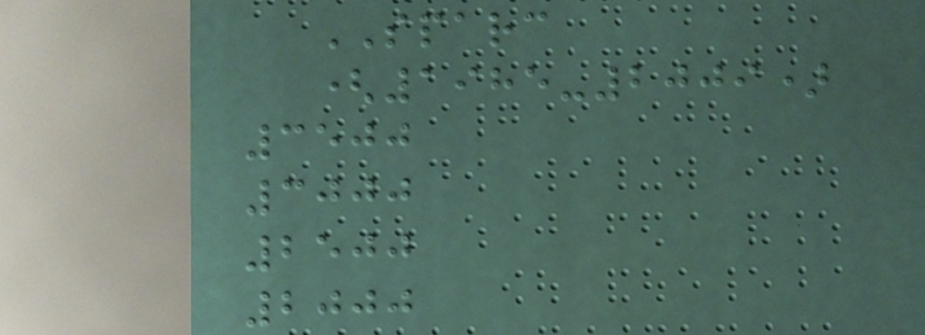SPARC
(1985-2009)
3500
3000
2500
2000
